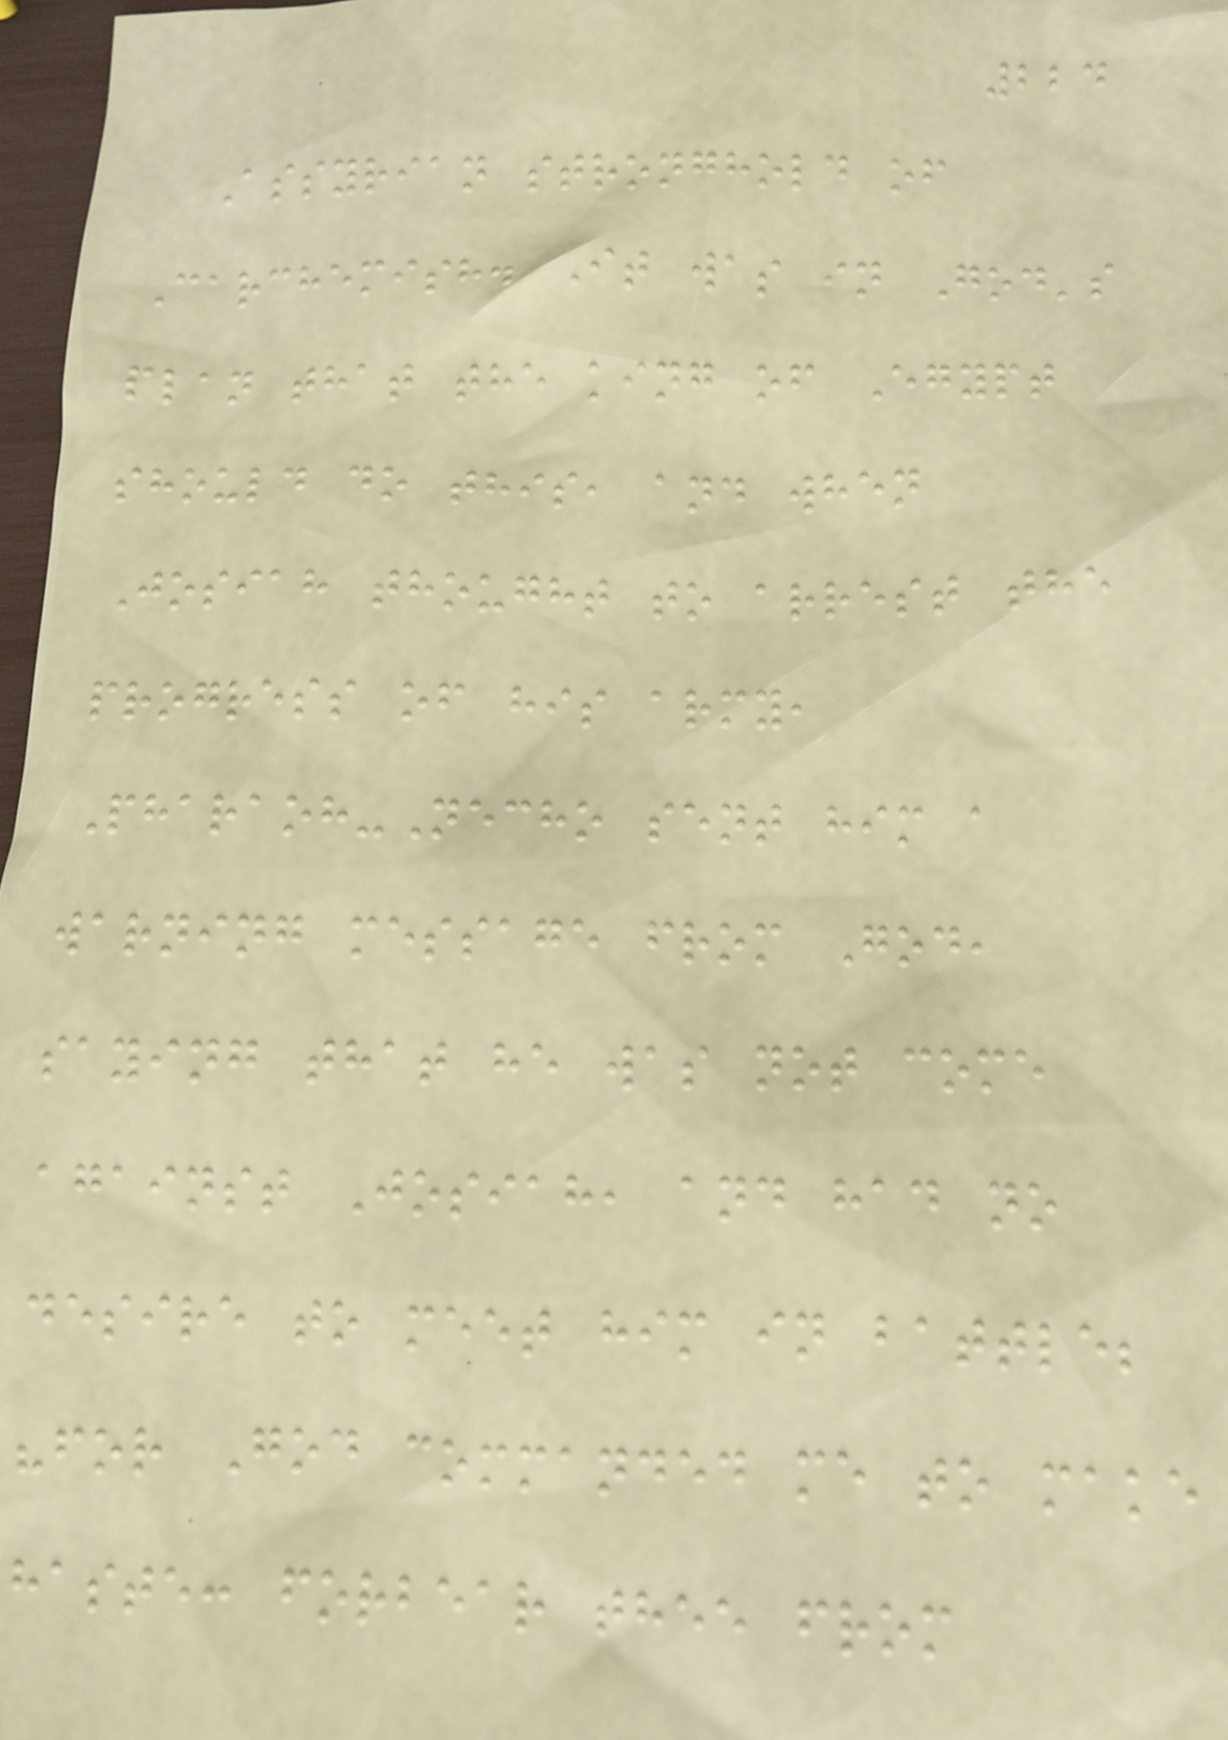224
Assyrian stronghold of
Carchemish. It was in God's
plan that the king of Egypt
should do this, and when
Josiah thought to arrest the
progress of his army,
Pharaoh-Necho sent him a
warning message from God,
saying that he was not come
against Josiah, and had no
desire to meet him in battle;
"for God commanded me to make
haste: forbear thee from
